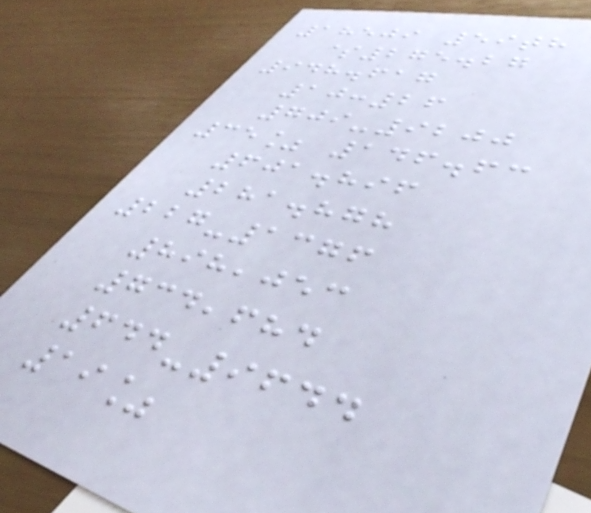18509 59th
$275.27
948.617
10:26
709-9200
35% 146.63
601.896
281.878
227-1376
898,053
734,684
644-9644
19%
